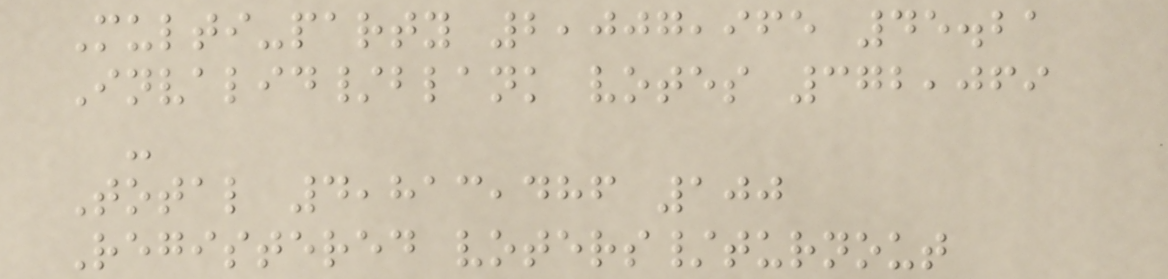Multi-party 2,007,965 45.21
Invalid/blank votes 372,069
-
Total 4,813,486 100
Registered voters/turnout
